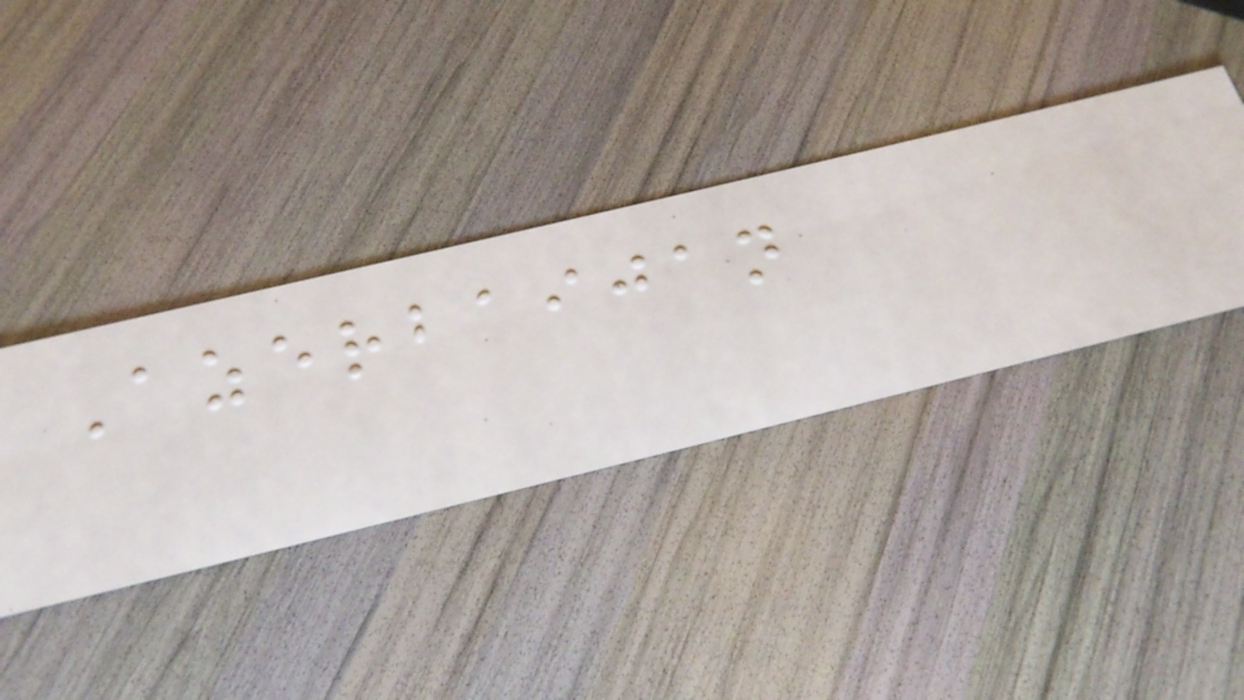Azerbaijan
